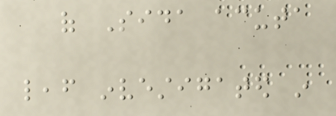of Sida acuta
leaf investigated in
